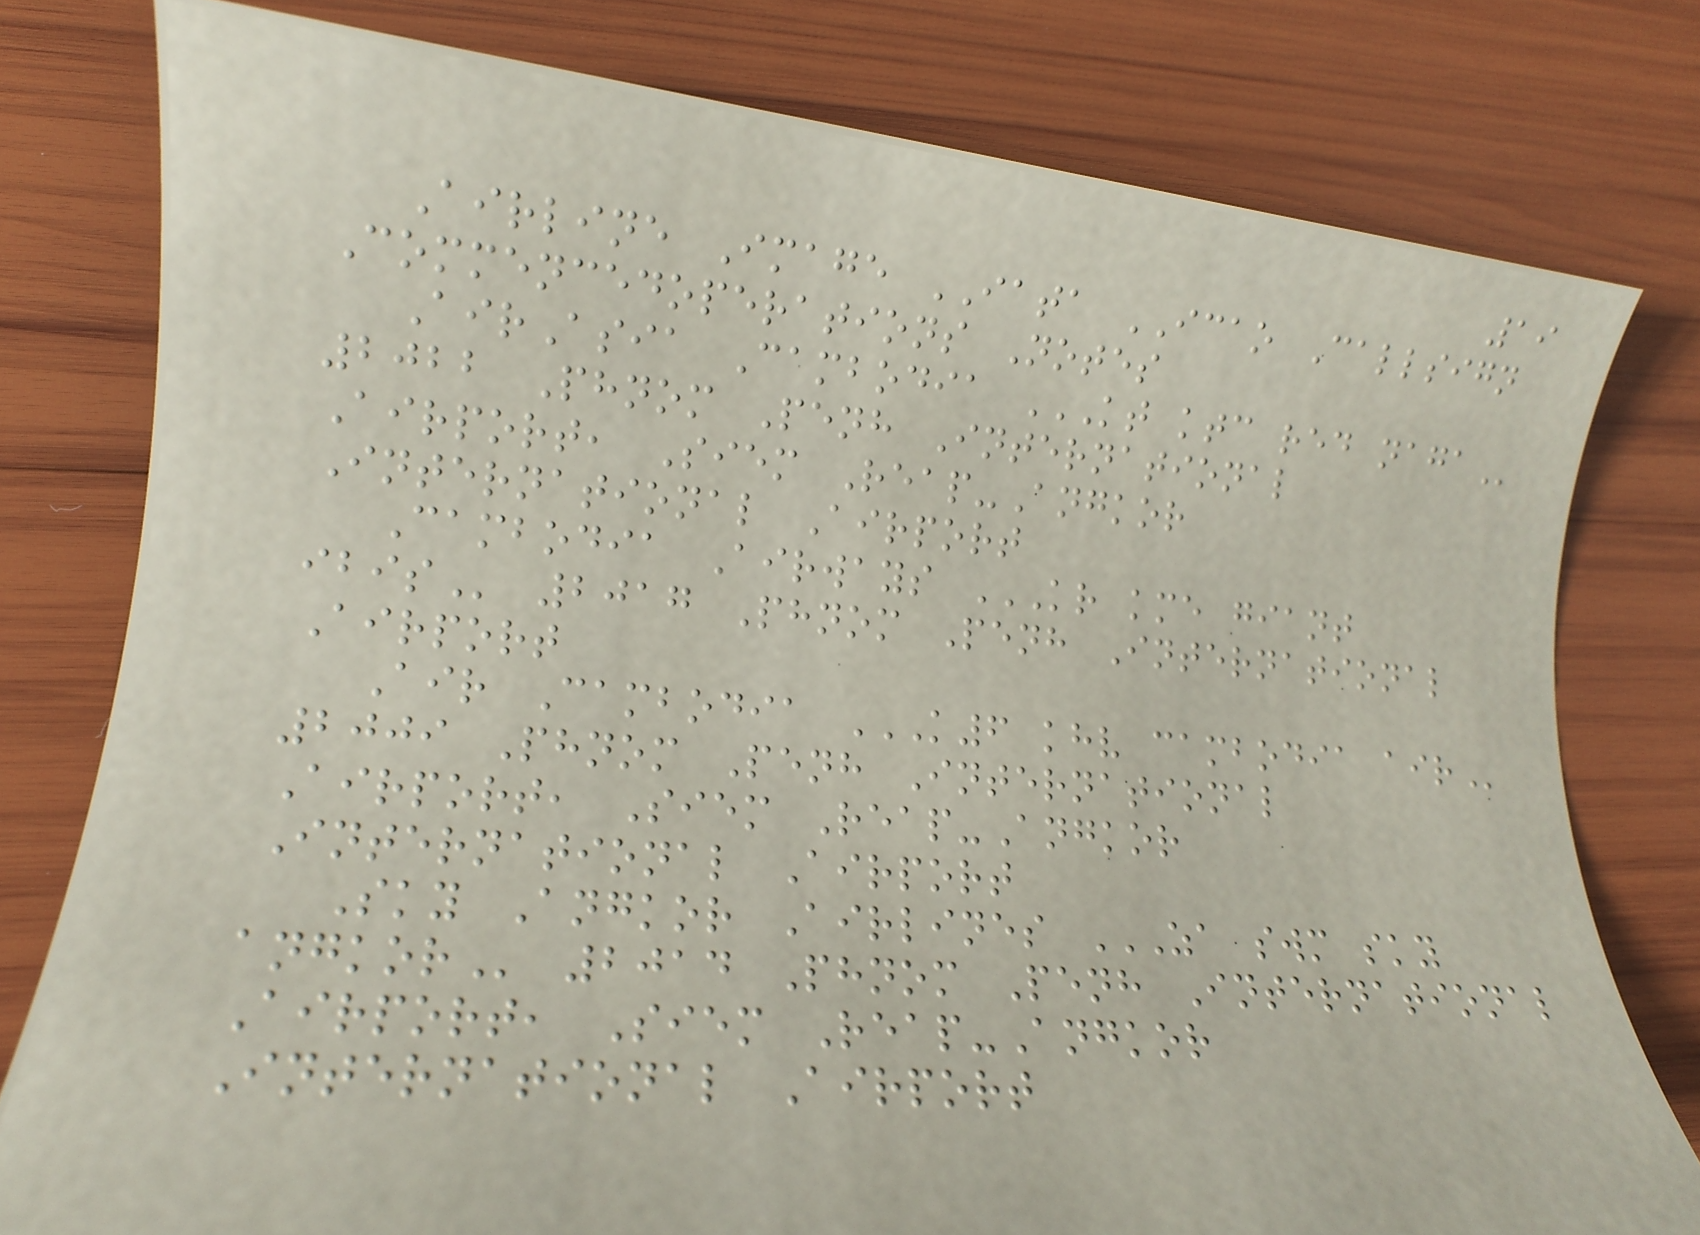19
Airline Image IATA ICAO Callsign
Commencedoperations Notes
AirAsia Cambodia KT KTC RED NAGA
2022 Phnom Penh International
Airport, Siem Reap-Angkor
International Airport
Cambodia Airways KR KME GIANT
IBIS 2017 Phnom Penh International
Airport
Air Cambodia K6 KHV CAMBODIA AIR
2009 Phnom Penh International
Airport, Siem Reap-Angkor
International Airport
Sky Angkor Airlines ZA SWM SKY
ANGKOR 2014 Phnom Penh International
Airport, Siem Reap-Angkor
International Airport
